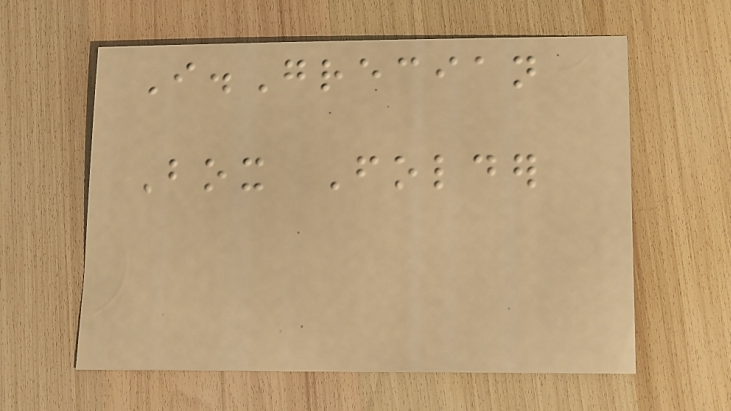I.Grecian
Box Folder
